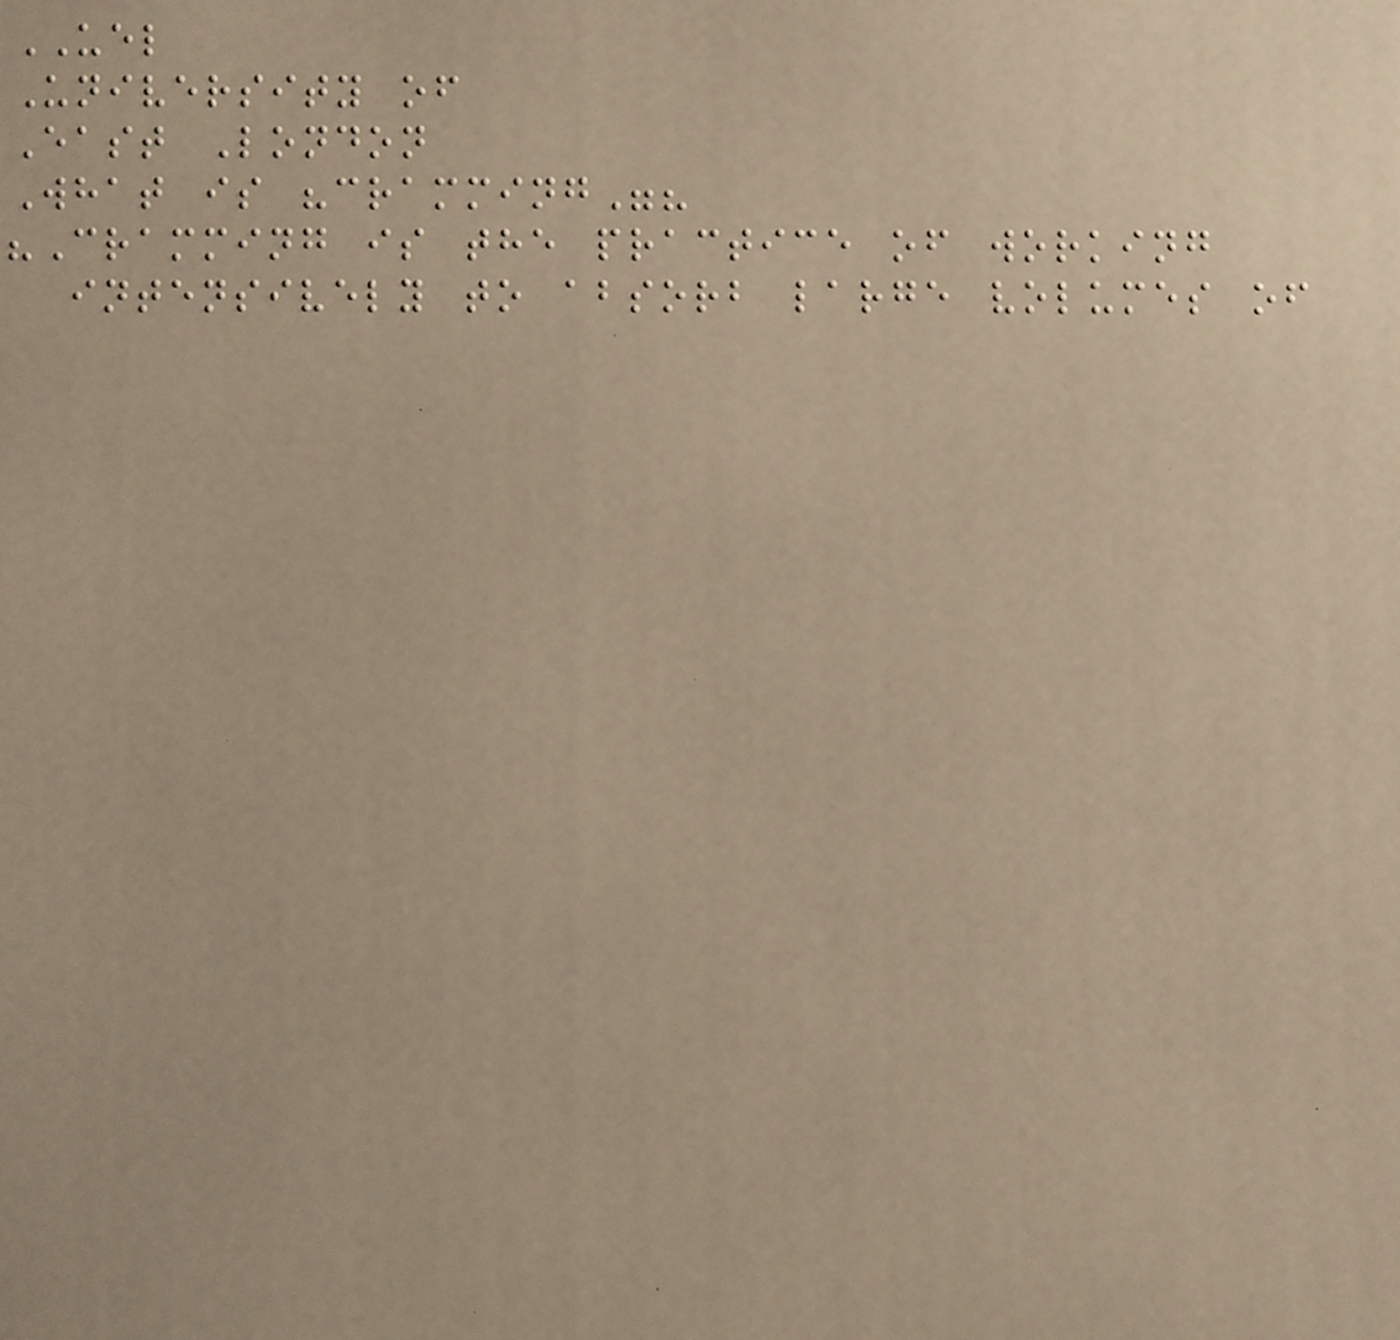UEL
University of
East London
What is "cramming"?
"Cramming is the practice of working
intensively to absorb large volumes of
